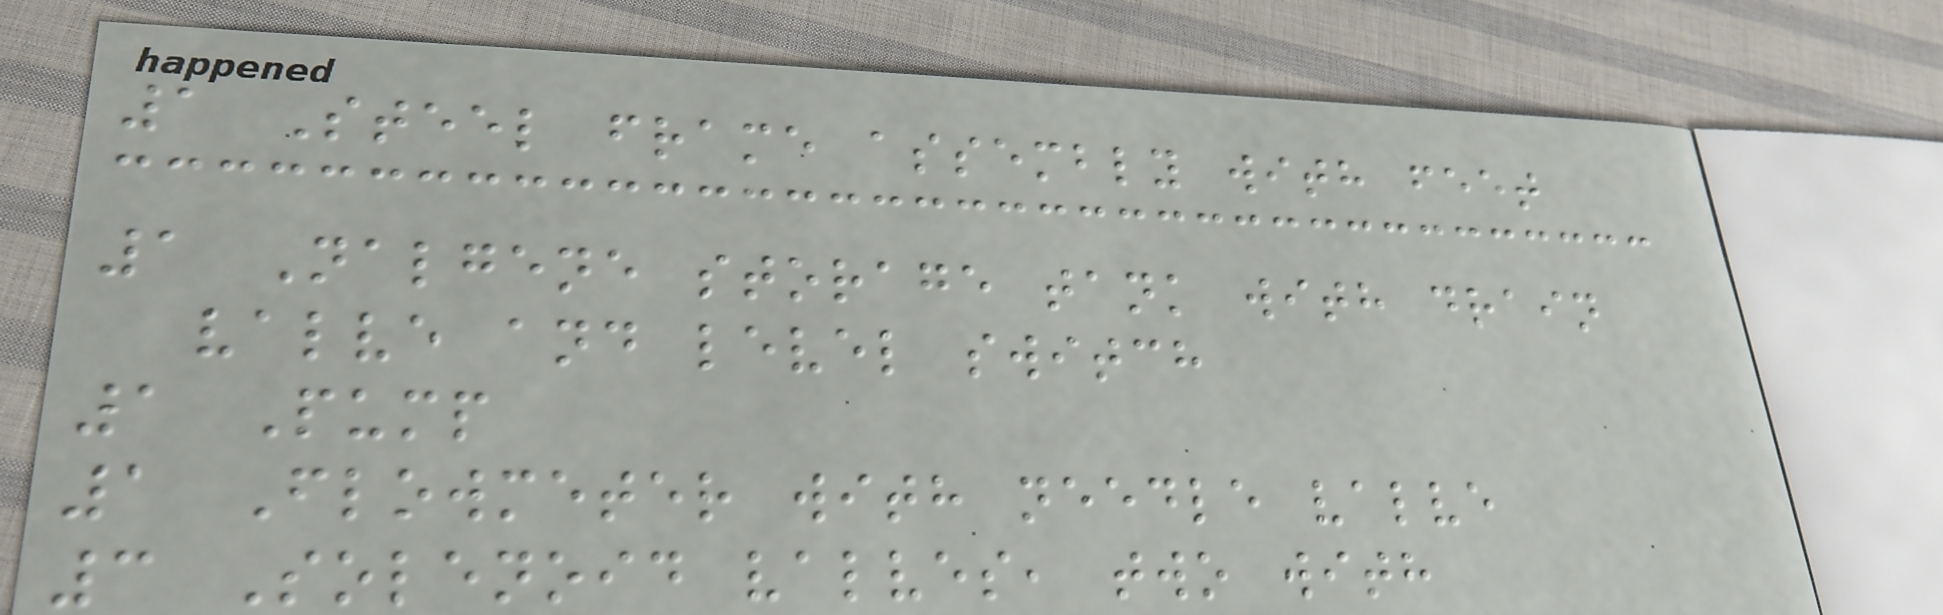1 Steel frame assembly with feet
1 Nalgene storage tank with drain
valve and level switch
1 Pump
1 Flowmeter with needle valve
3 Solenoid valves, two with
